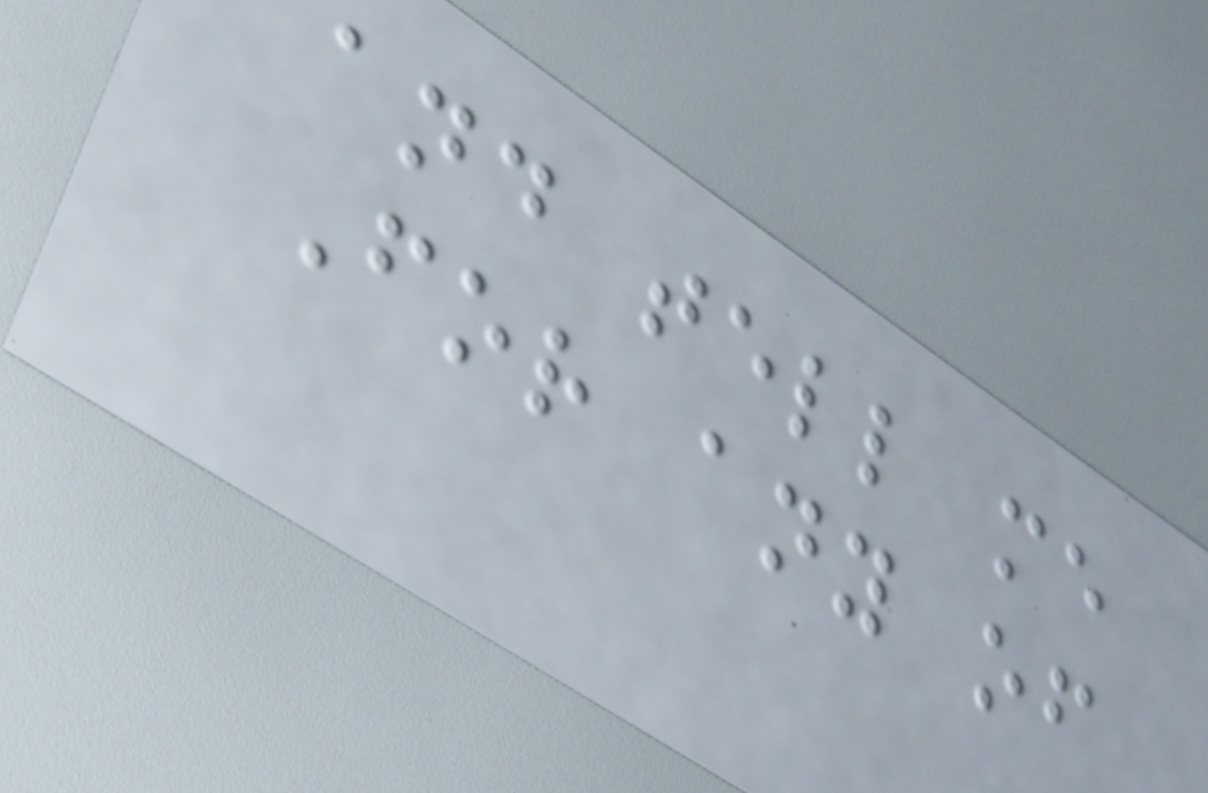and tell me
For any of
